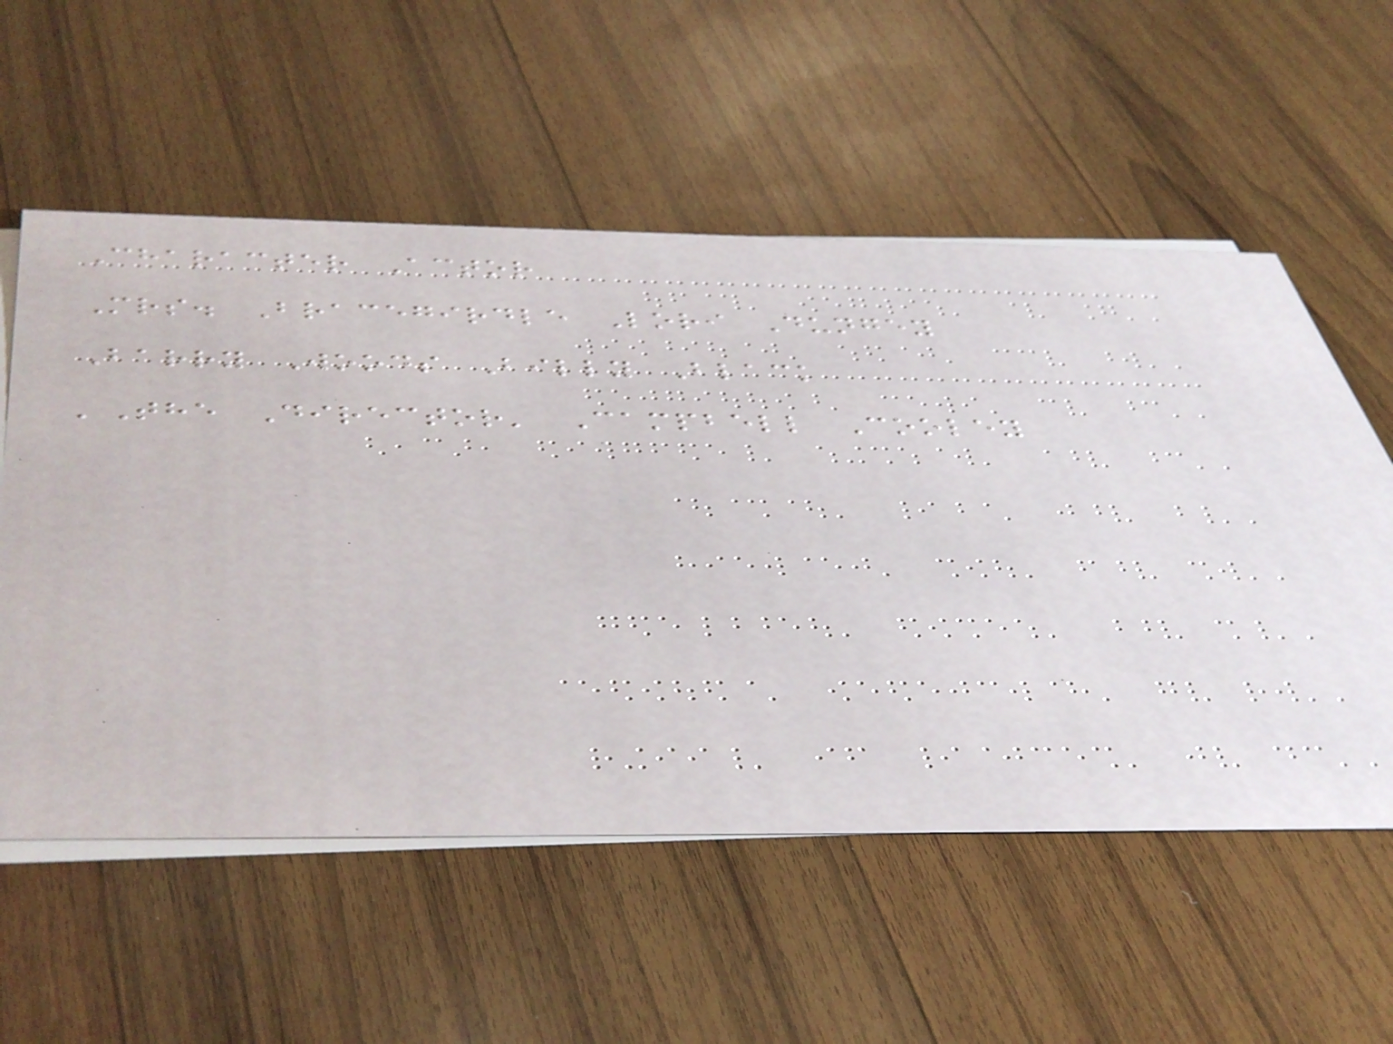Character Actor
Mrs. Bracegirdle Lori Dungey
Barry Woods Billy Black
'The Director' Campbell Cooley
